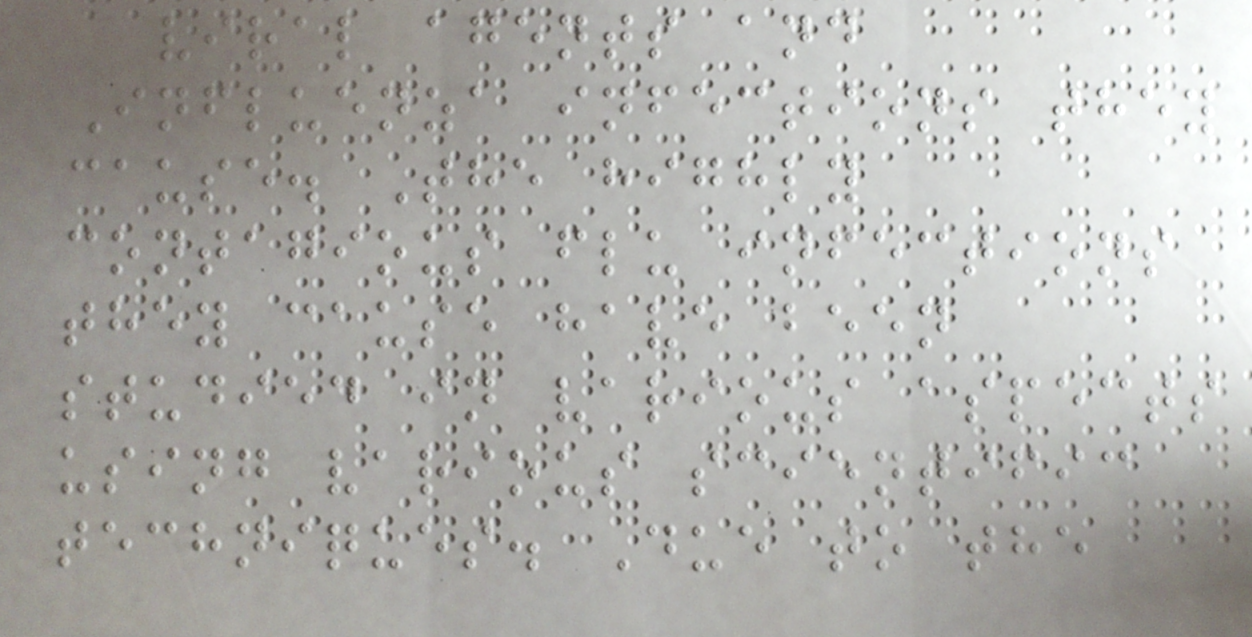viral agents and
Influenza infections they
cause. The highly
contagious flu infections
they cause have been
studied in various aspects
using various scientific
techniques. Due to the
